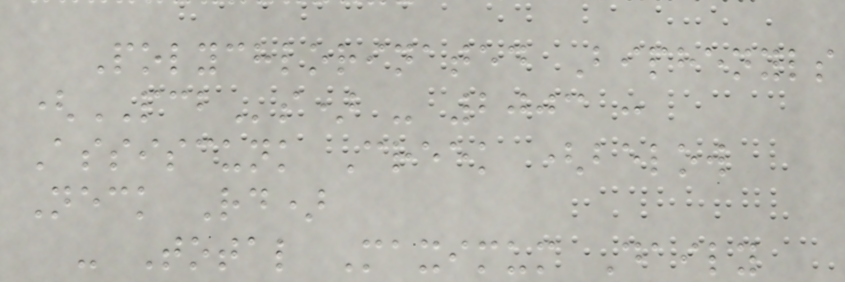Polychlorinated Biphenyls
(PCBs) - 2003 :
Assiscunk Creek (below
Neck Rd)
- Total Maximum Daily
